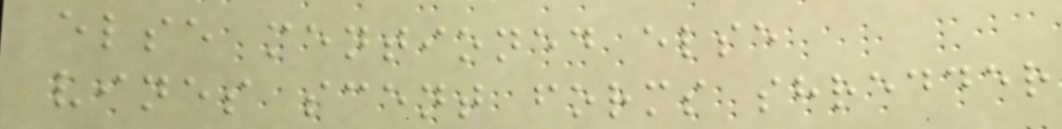else mentioned else
vines scent forms shredder
